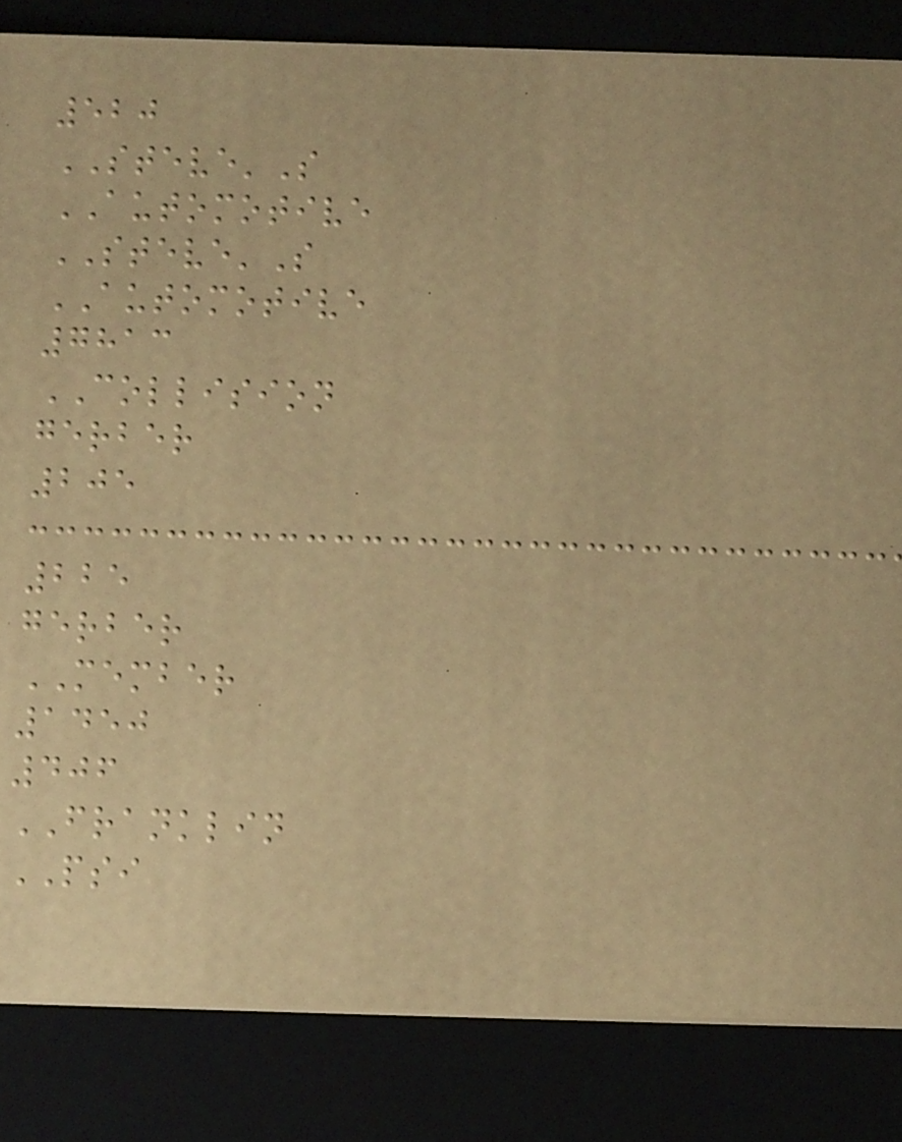520
STEVE'S
AUTOMOTIVE
STEVE'S
AUTOMOTIVE
7813
COLLISION
gerber
205
225
gerber
MEMBER
1450
406
FRANKLIN
PSI
